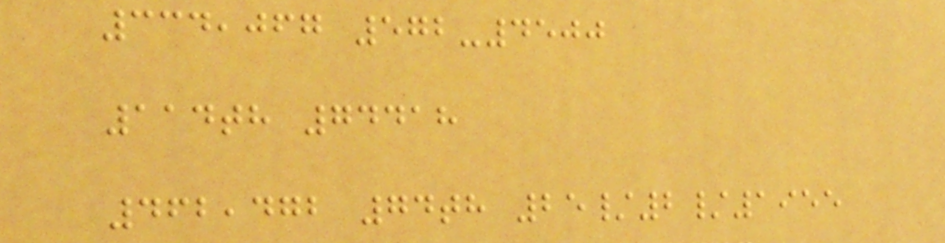334,067 572-4500
114th 74418
462,472 74th 25/2/1955
